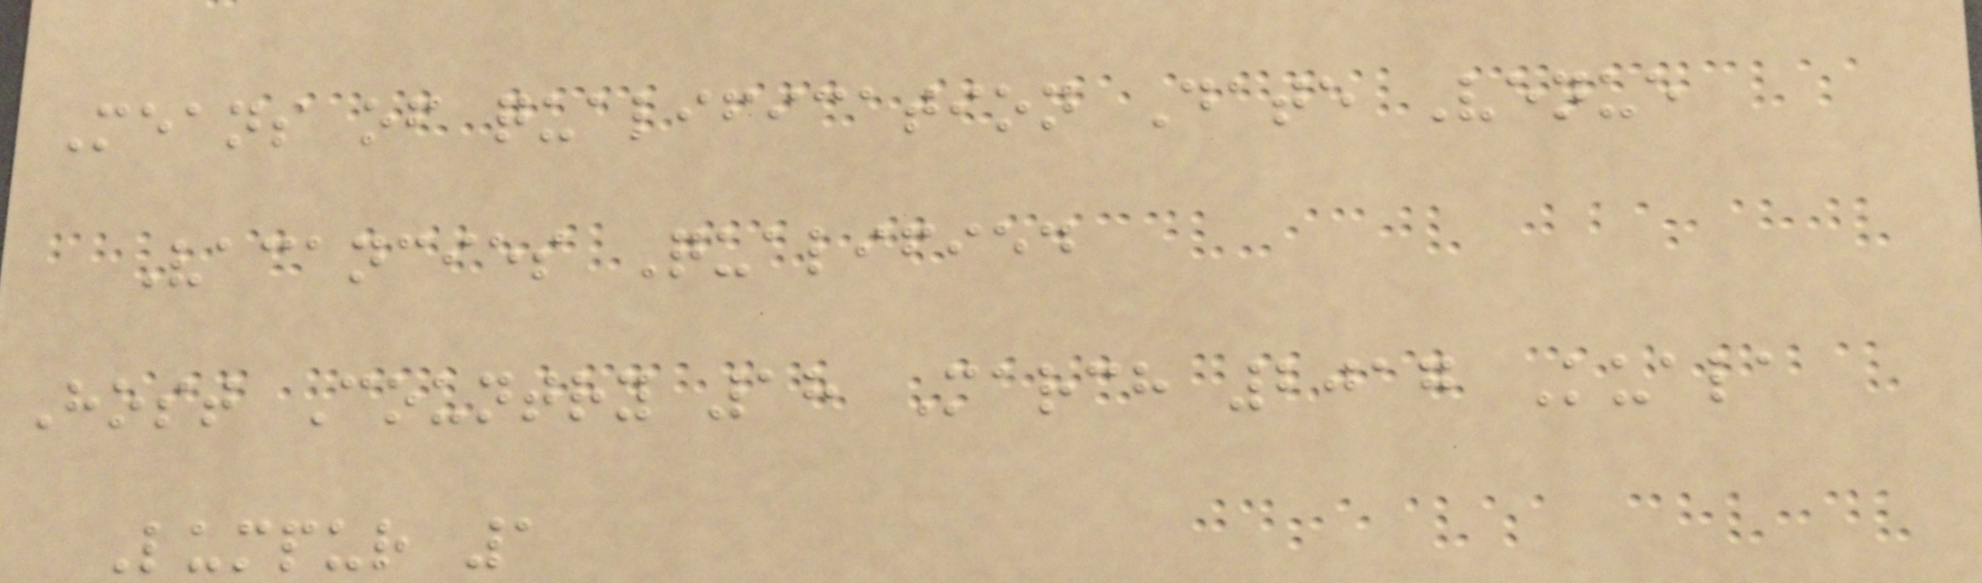Means of qualification Date Venue
Vacancies Qualified
Host Country 18 March 2017 Kuala
Lumpur 1
